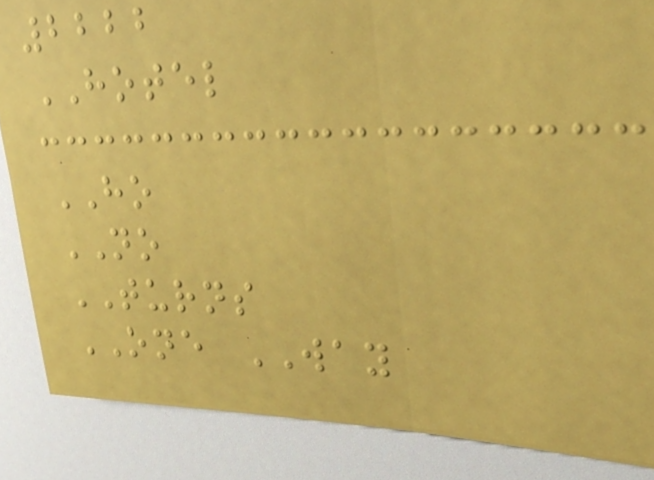2222
HOTEL
HO
NO
TURNS
ONE WAY
